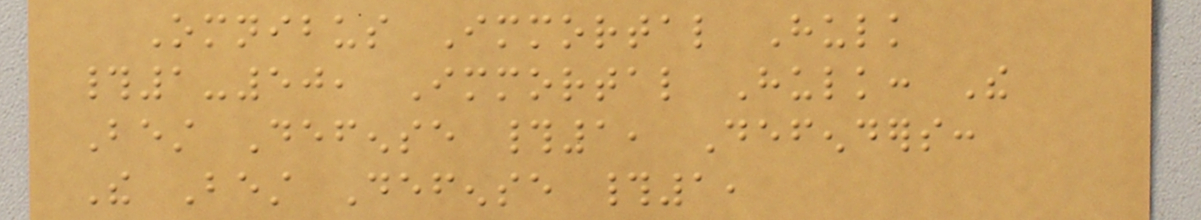Omnibus Immortal Hulk
#1-50, Immortal Hulk: The
Best Defense #1, Defenders:
The Best Defense #1,
